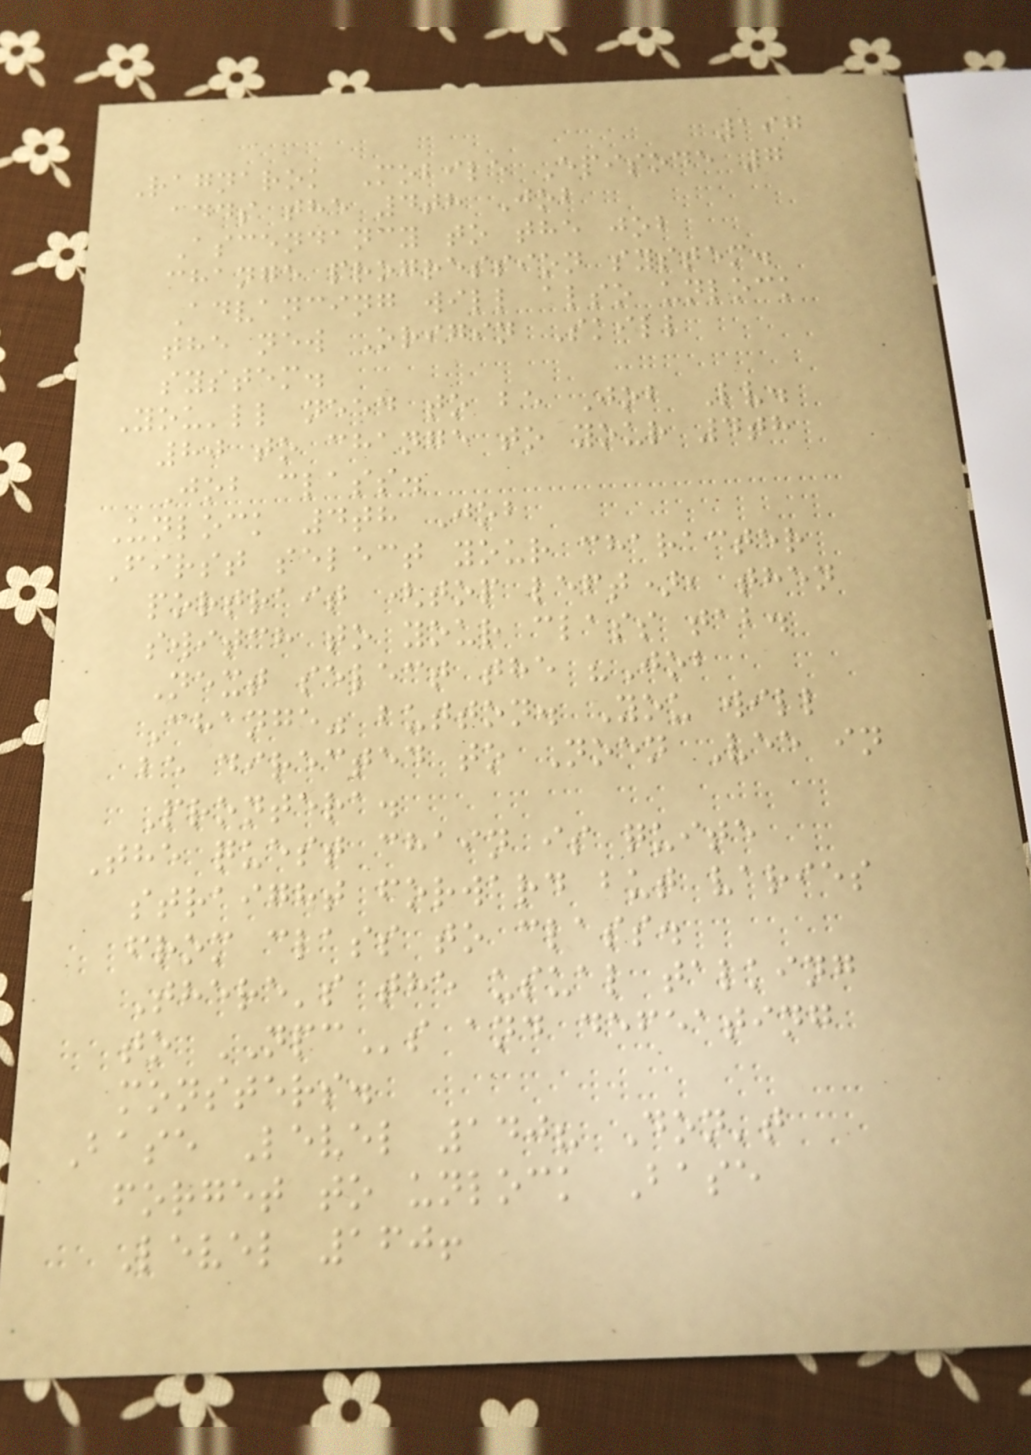197
Ragnarok Mobile Episode 7
adds the 4th Job
Ascendancy to the job
change progression system.
Advancing will also unlock
the new Origin Skill
system.
You'll need to be Job Lv.
80 to change to your 4th
Job class.
Unlock 4th Job
First select your character
portrait (top left), then
switch to your class tab.
Next select the "Job
Change" button. You will
be directed to Noen Vee in
Prontera.
The quest chain is quite
straight forward but varies
from class to class.
There's the usual talking
to NPCs and defeating
monsters.
Base Level 140? Don't
forget to unlock Base
Level 160!
